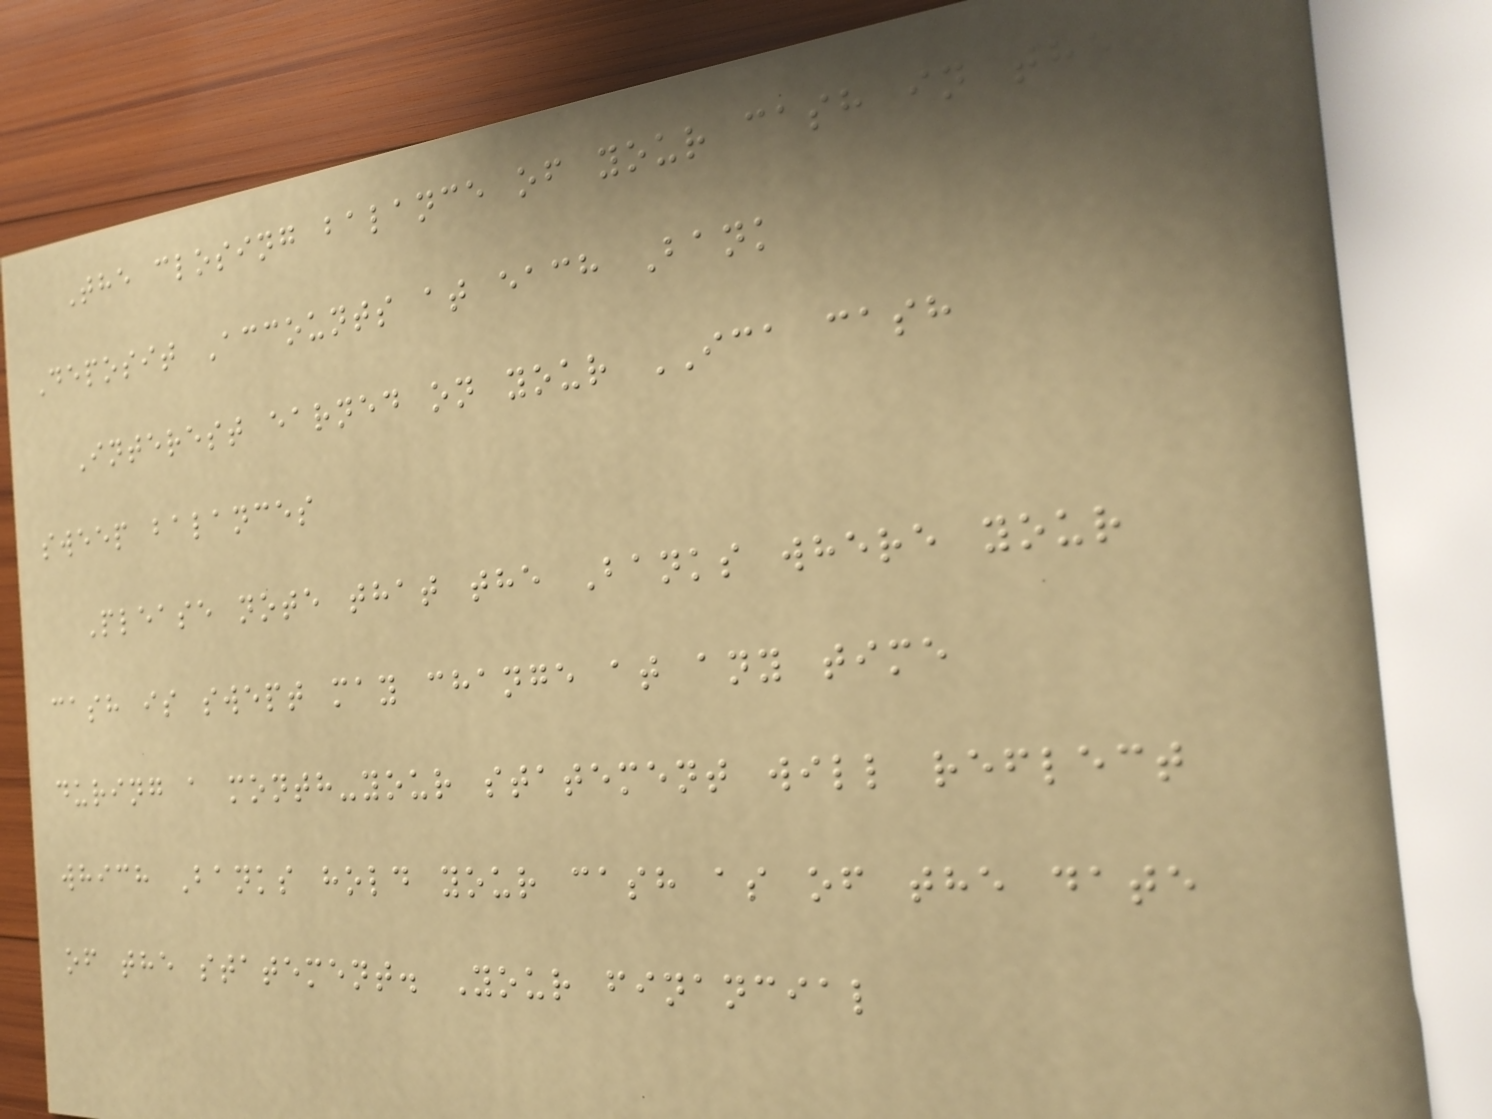The closing balance of your cash in the
Deposit Accounts at each Bank
Interest earned on your ICA cash
sweep balances
Please note that the Banks where your
cash is swept may change at any time
during a month-your statement will reflect
which Banks hold your cash as of the date
of the statement. Your financial
